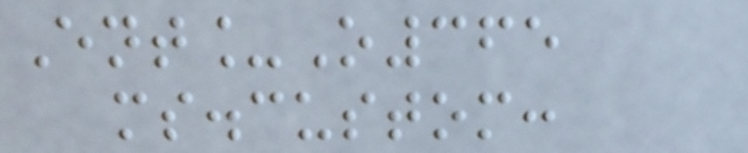Ent_O365
ms.custom:
